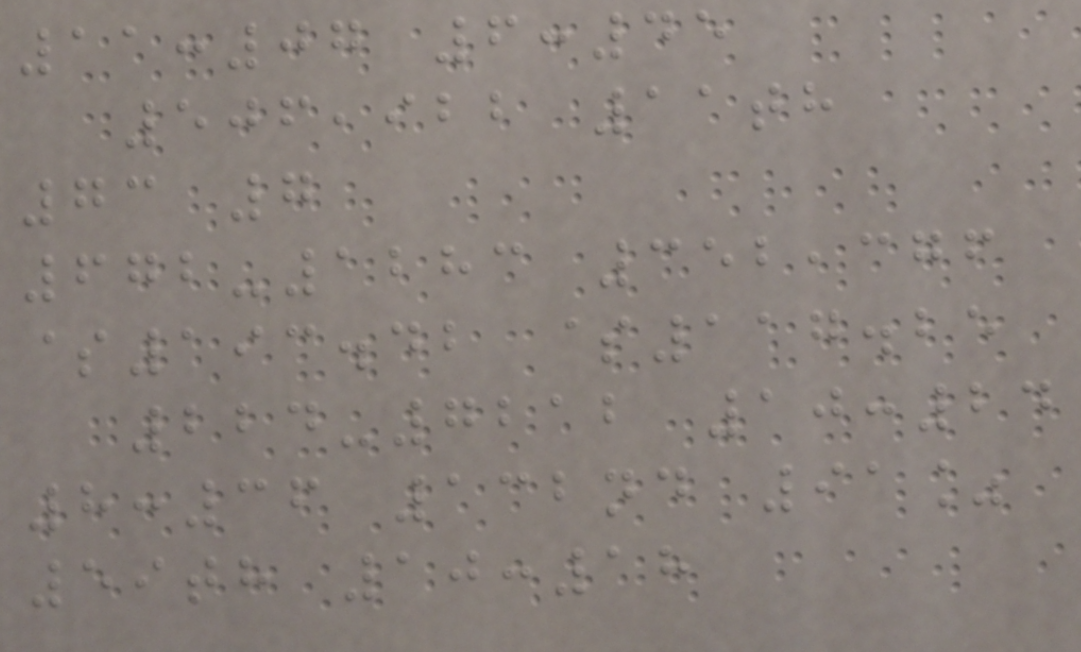11:07 6:45
506,922 11th
73 7
672-1283 352,376
$193.42 $117.25
224-7212 10:24
8:36 132nd 91%
59th 10:18
